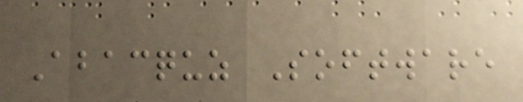Abacquz Software
